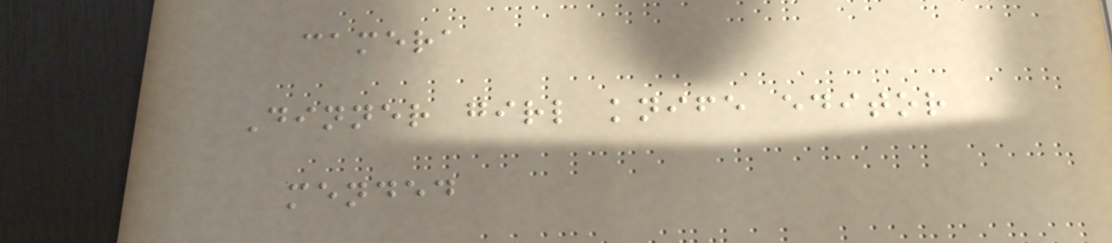camera
Dinner girl knife editor
mended
